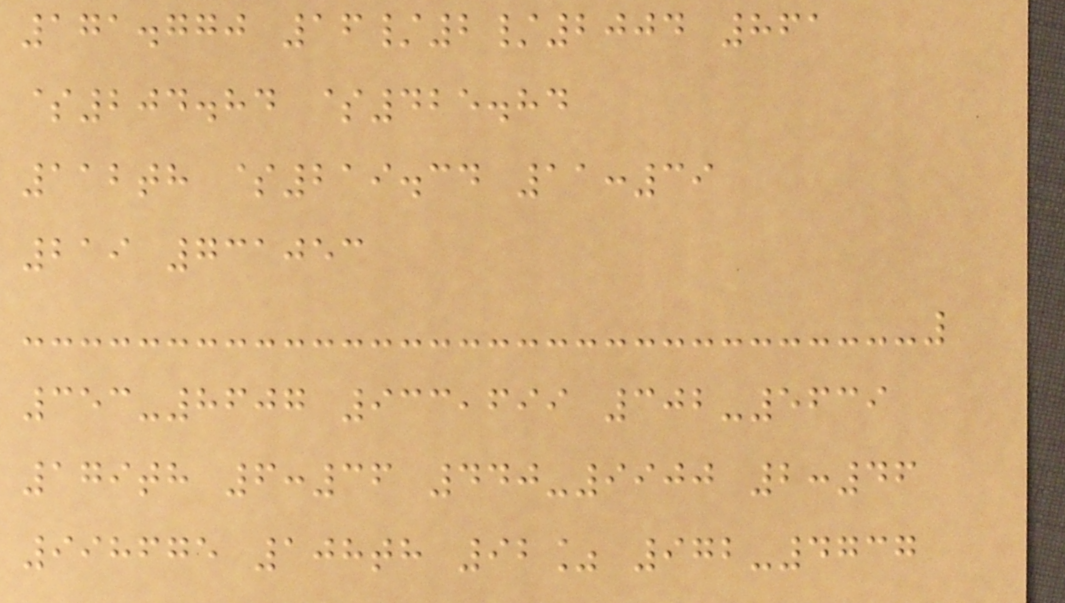171.770 16/2/2004 861
$204.84 $425.84
112th $219.34 11:39
219 731053
353-8607 933,699 302-5639
179th 6:36 440-9900 2:46
998675 108th 92% 972-4737
